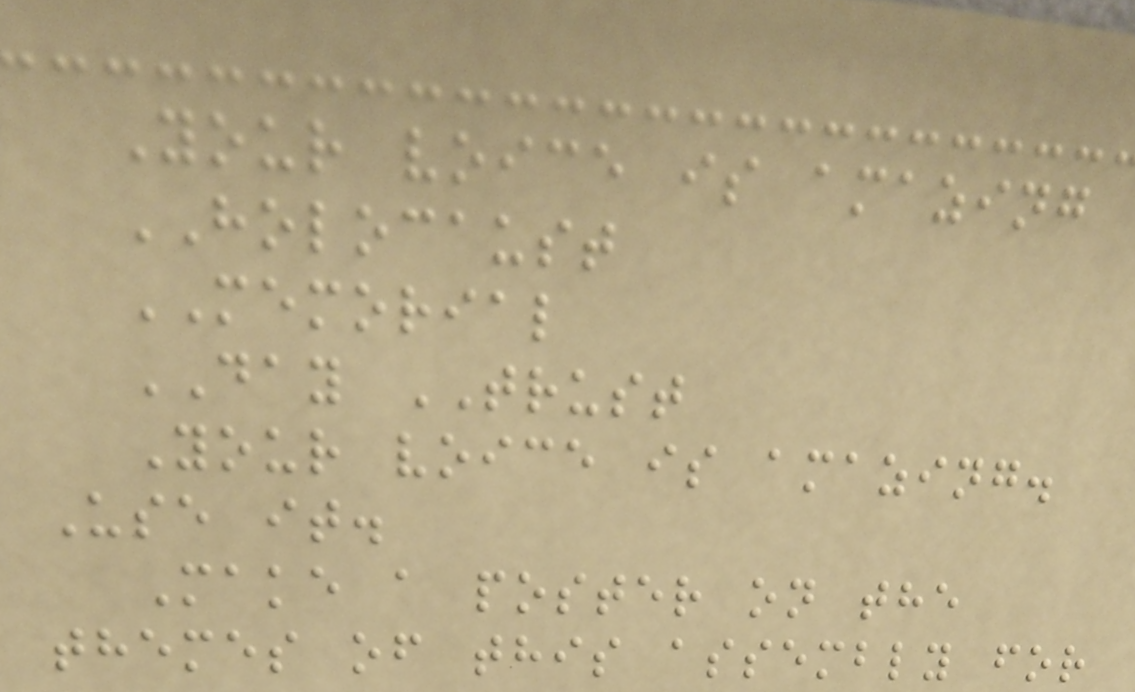Your voice is amazing
HOLOCAUST
MEMORIAL
DAY TRUST
Your voice is amazing.
Use it.
Make a poster on the
themes of this assembly for
